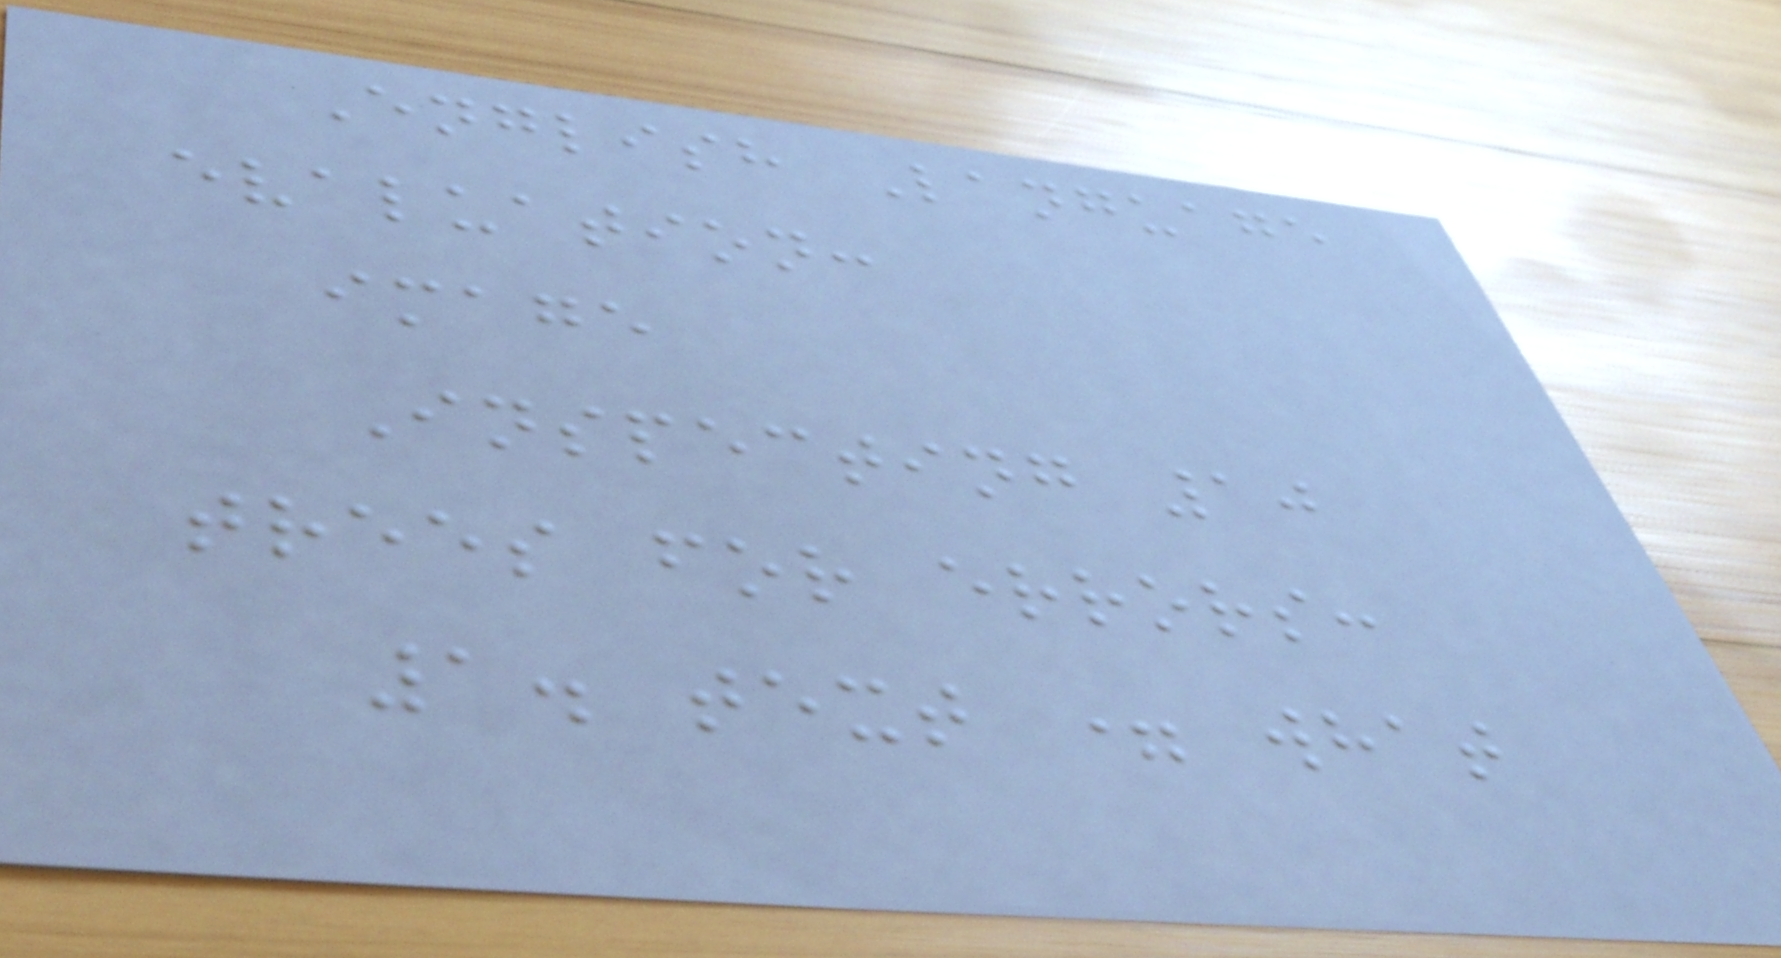English Language
evaluation:
image
Inspecting 10
trees for errors:
1. text = what
